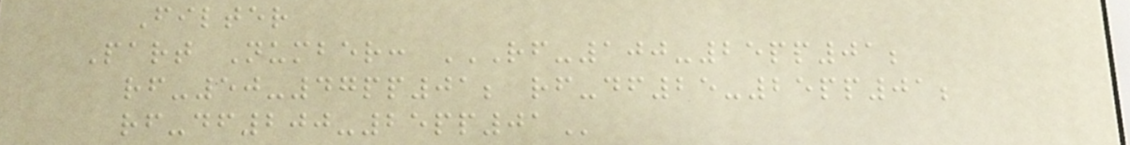Filter
Part Number: RF-100-25PP01;
RF-50-47PP01; RF-DF25-25PP01;
RF-DF200-25PP01
